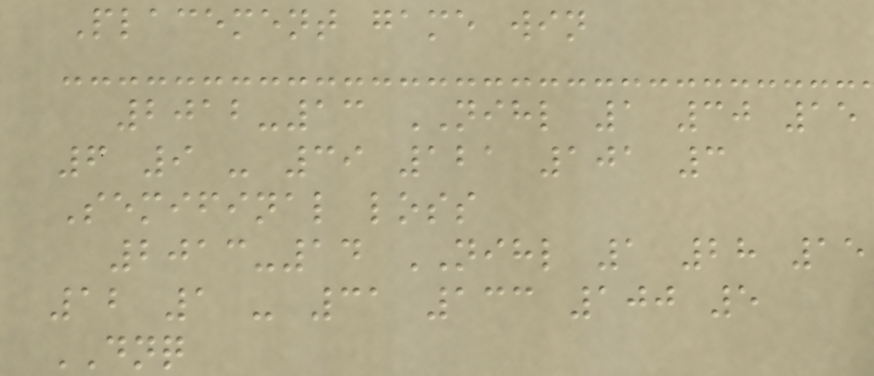Placement game win
2012-13 NIHL 1 30 15
6 9 - 39 121 101 3
Semifinal loss
2013-14 NIHL 1 28 15
12 1 - 31 133 100 5
DNQ
